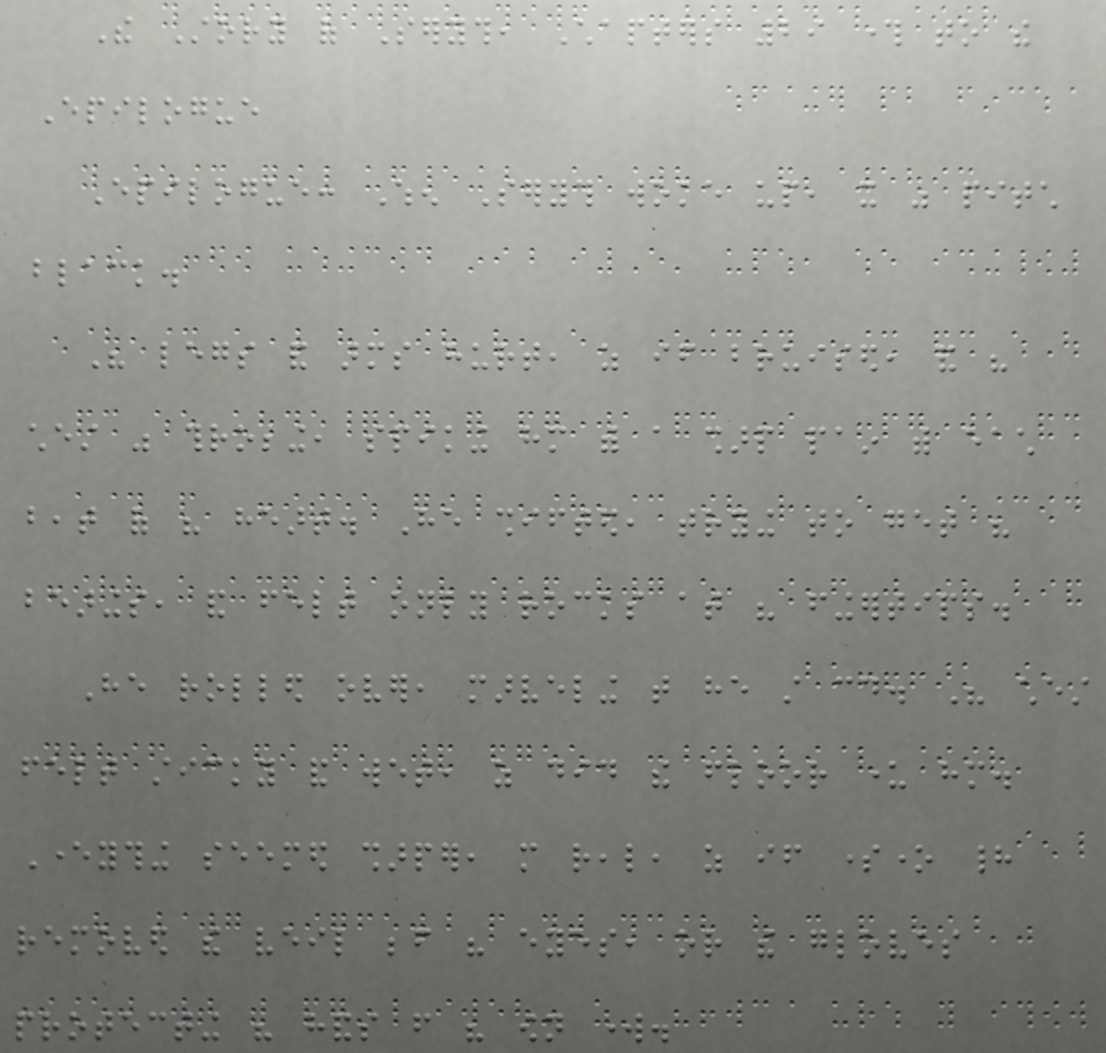The Story of Seryth, Chapters 29 through to the
Epilogue
Epilogue: When Seryth woke up, it was pitch
black.
His legs and arms hurt, as if bruised, and his
chest was throbbing, spiking him with a sharp pain with each
beat of his heart. He shifted, trying to get his
bearings, and felt only rocks at his fingertips.
He rolled over, marveling that he still could. His chest
felt sticky and wet, as did the floor under him.
Everything seemed sharper, more real, as if someone had
removed the veil before his eyes, or the gloves
protecting his hands from his own work.
